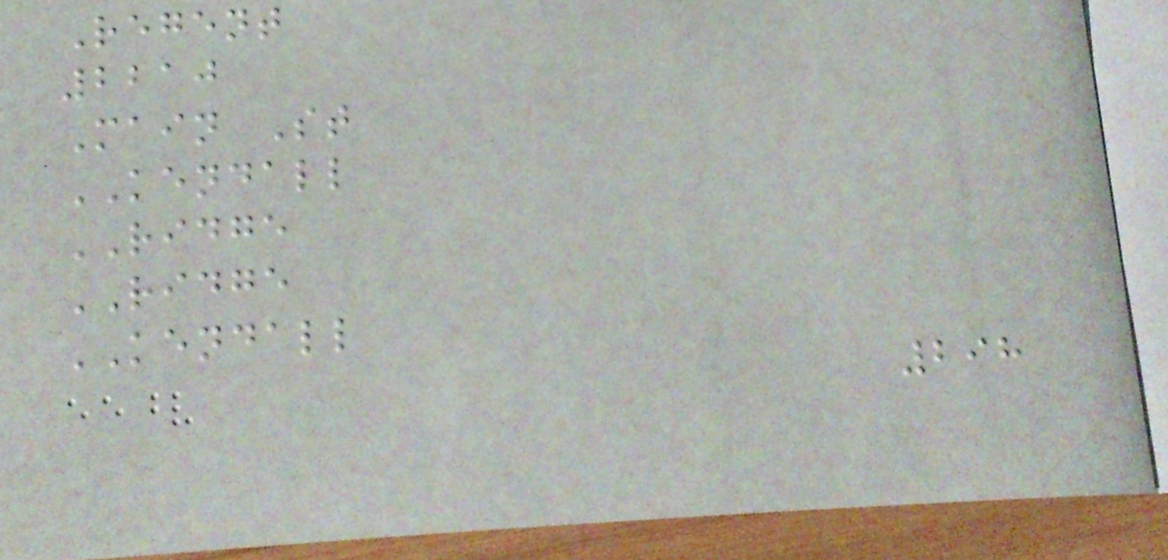Regent
2210
Main St
KENDALL
RIDGE
RIDGE
KENDALL
298
